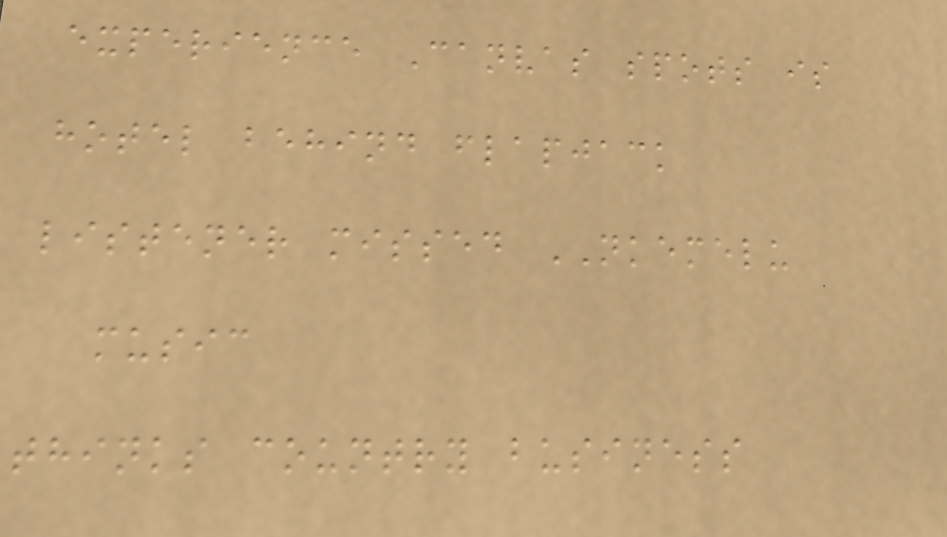experience Canvas spots is
hotel behind flapjack
listener missed NKEMELU
music
thinks country business
